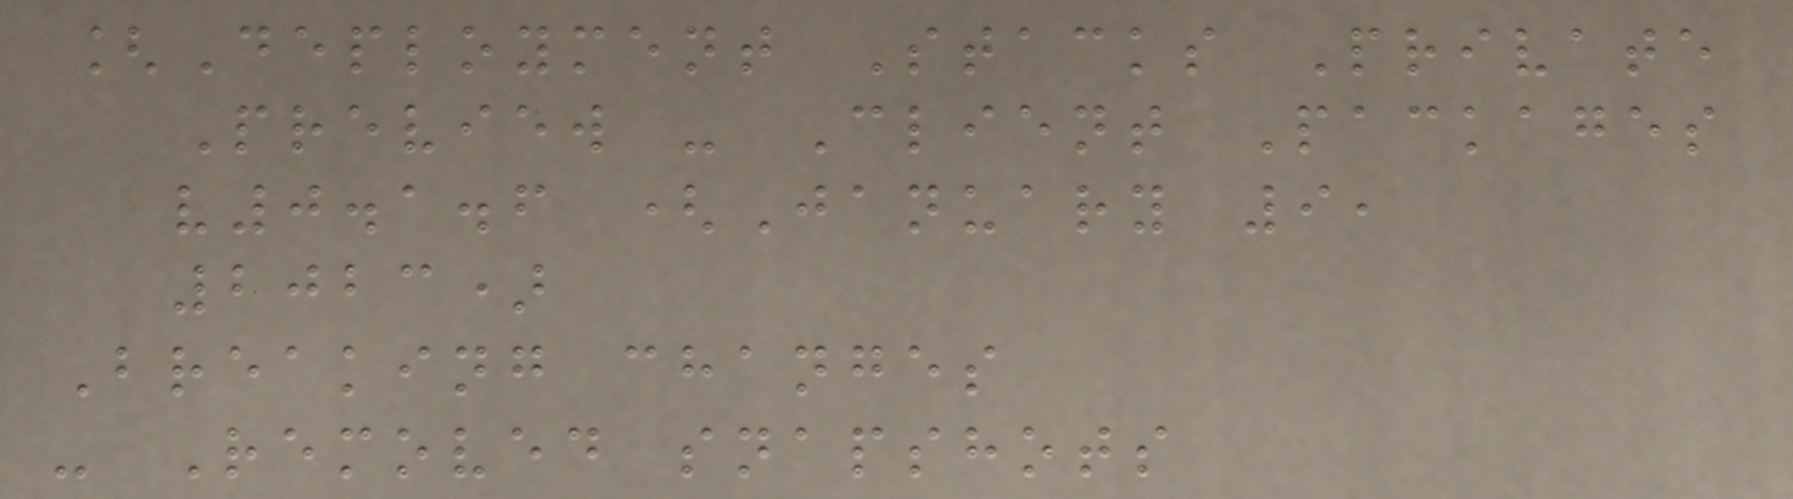[Deployment Stacks Private
Preview - Client Packages
v0.1.6 (January 9,
2023)
Breaking changes
- Removed snapshots
